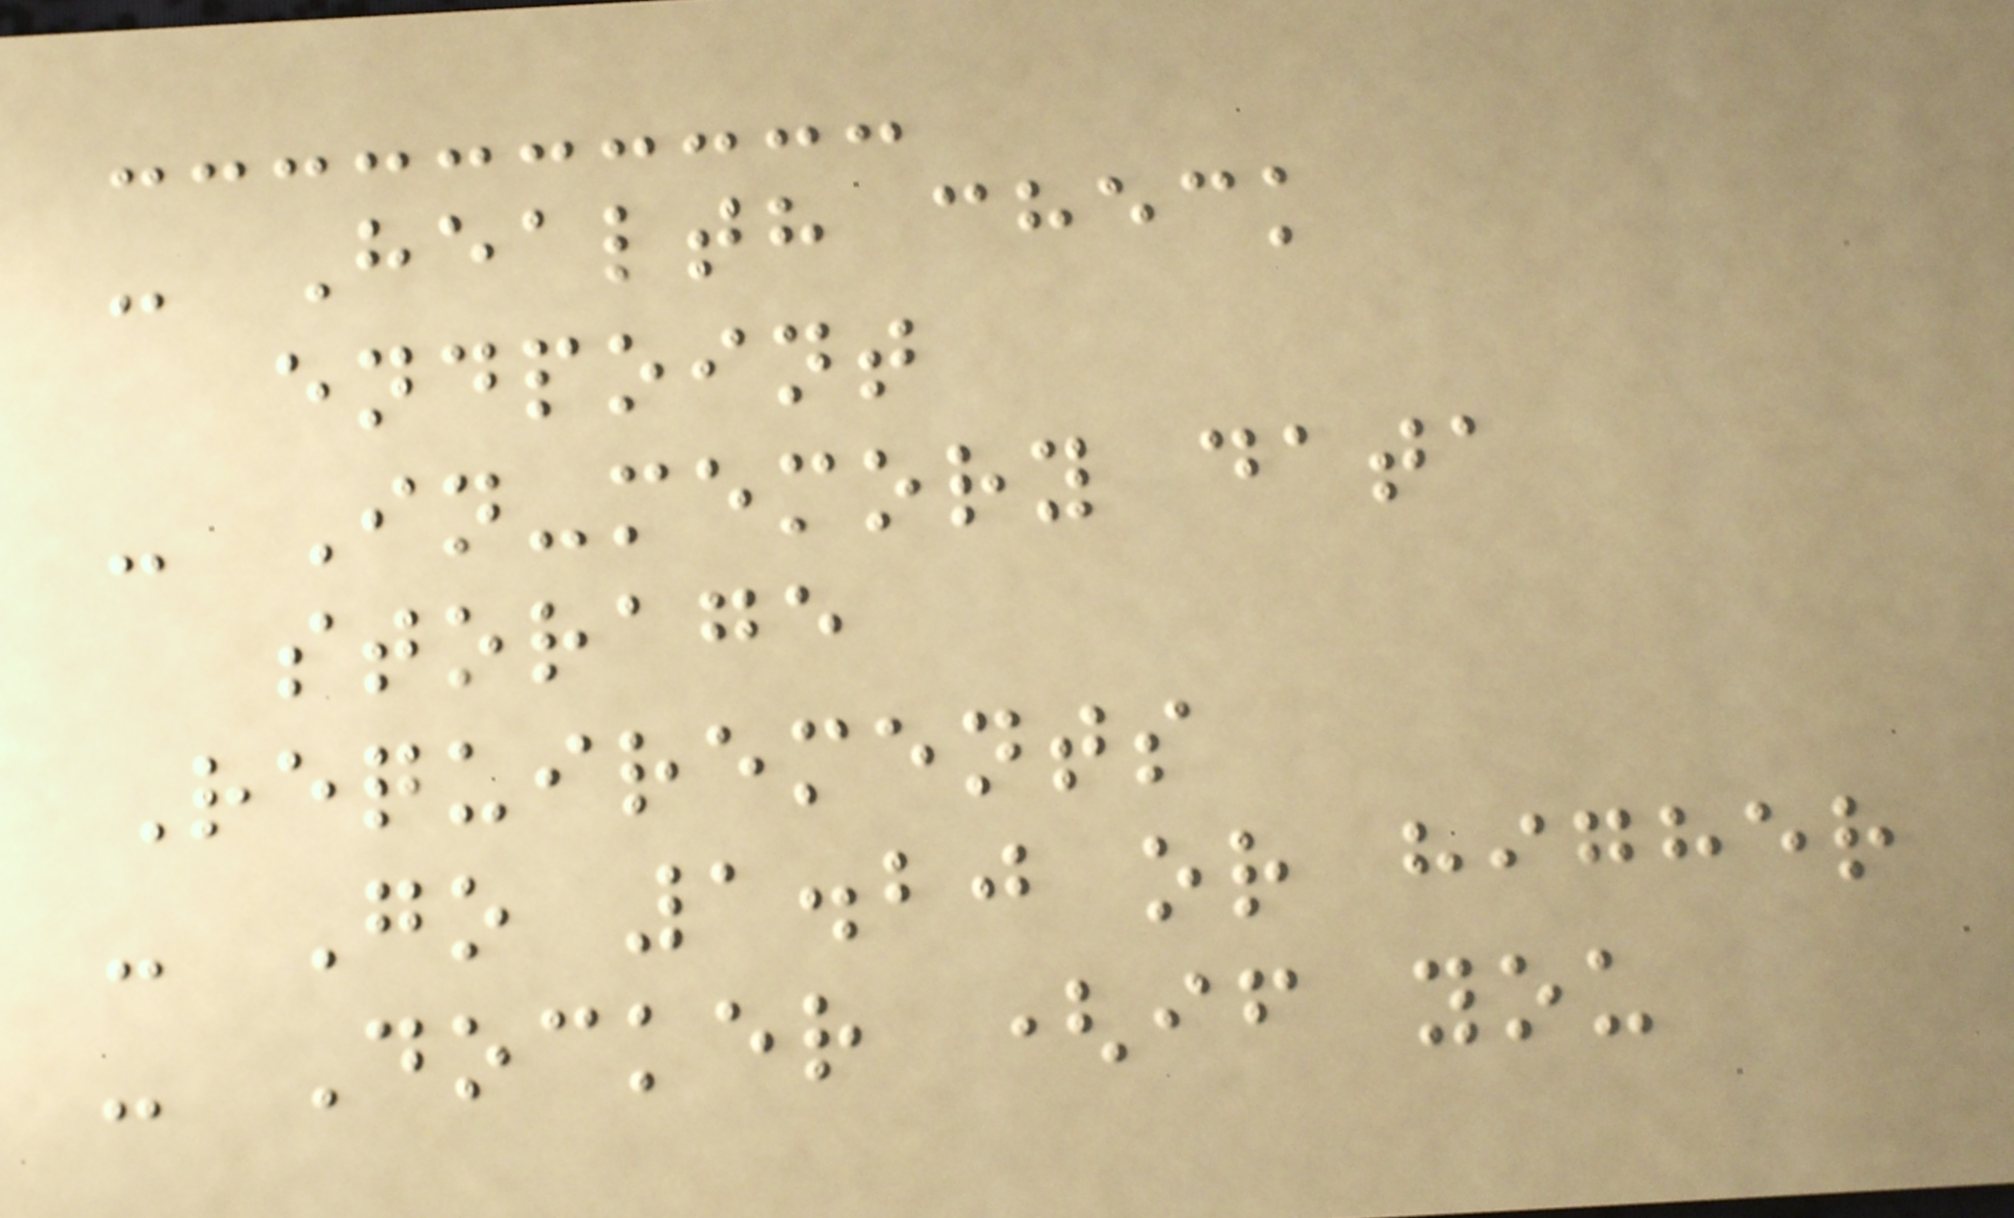- Health check
endpoint
- In-memory data
storage
Requirements
- Go 1.20 or higher
- Docker (if you
